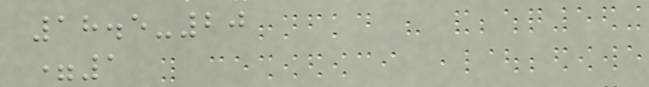18.5-20
=1
